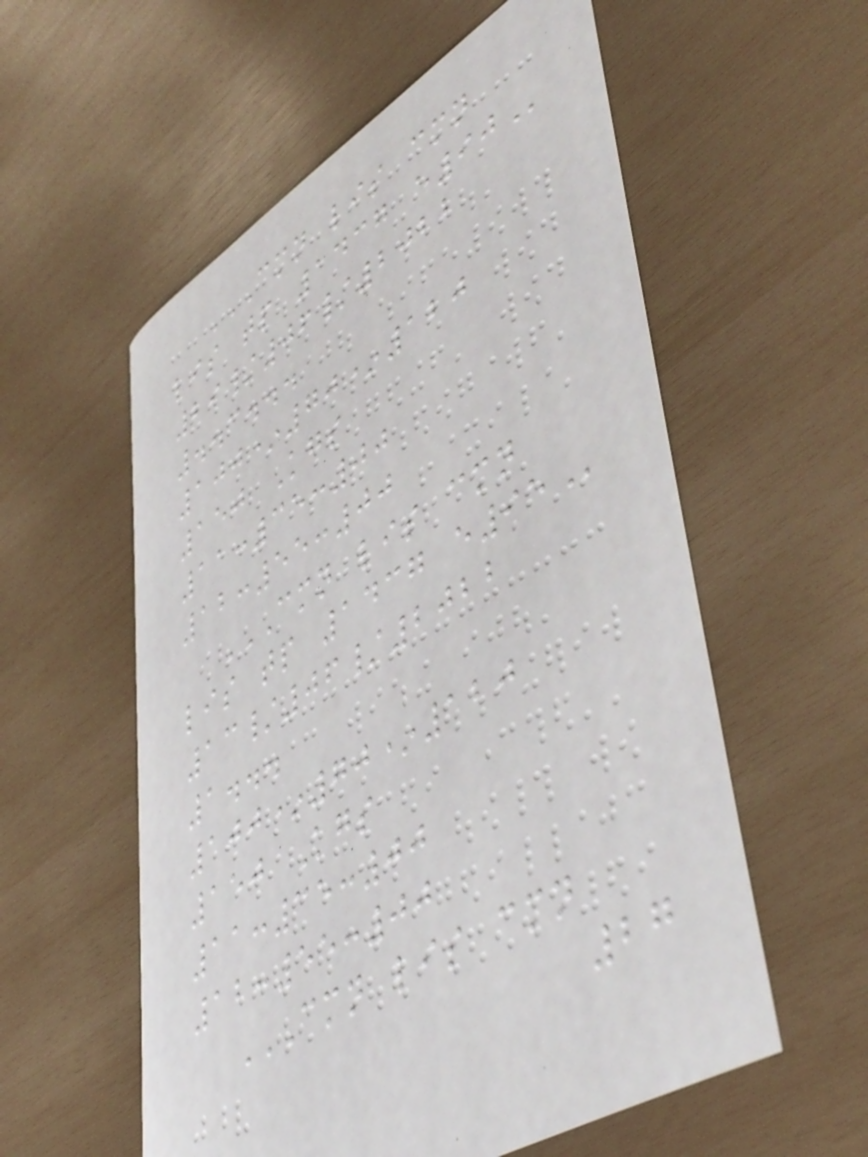CMN LIS CMN
LIS TP 1437 E90
29/06/2022
..3...
100*70*120
150 Kgs
11:35:00
12:55:00
CMN LIS CMN
LIS TP 1437 E95
13/06/2022
1...
100*70*120
150 Kgs
11:35:00
12:55:00
CMN LIS CMN
27
